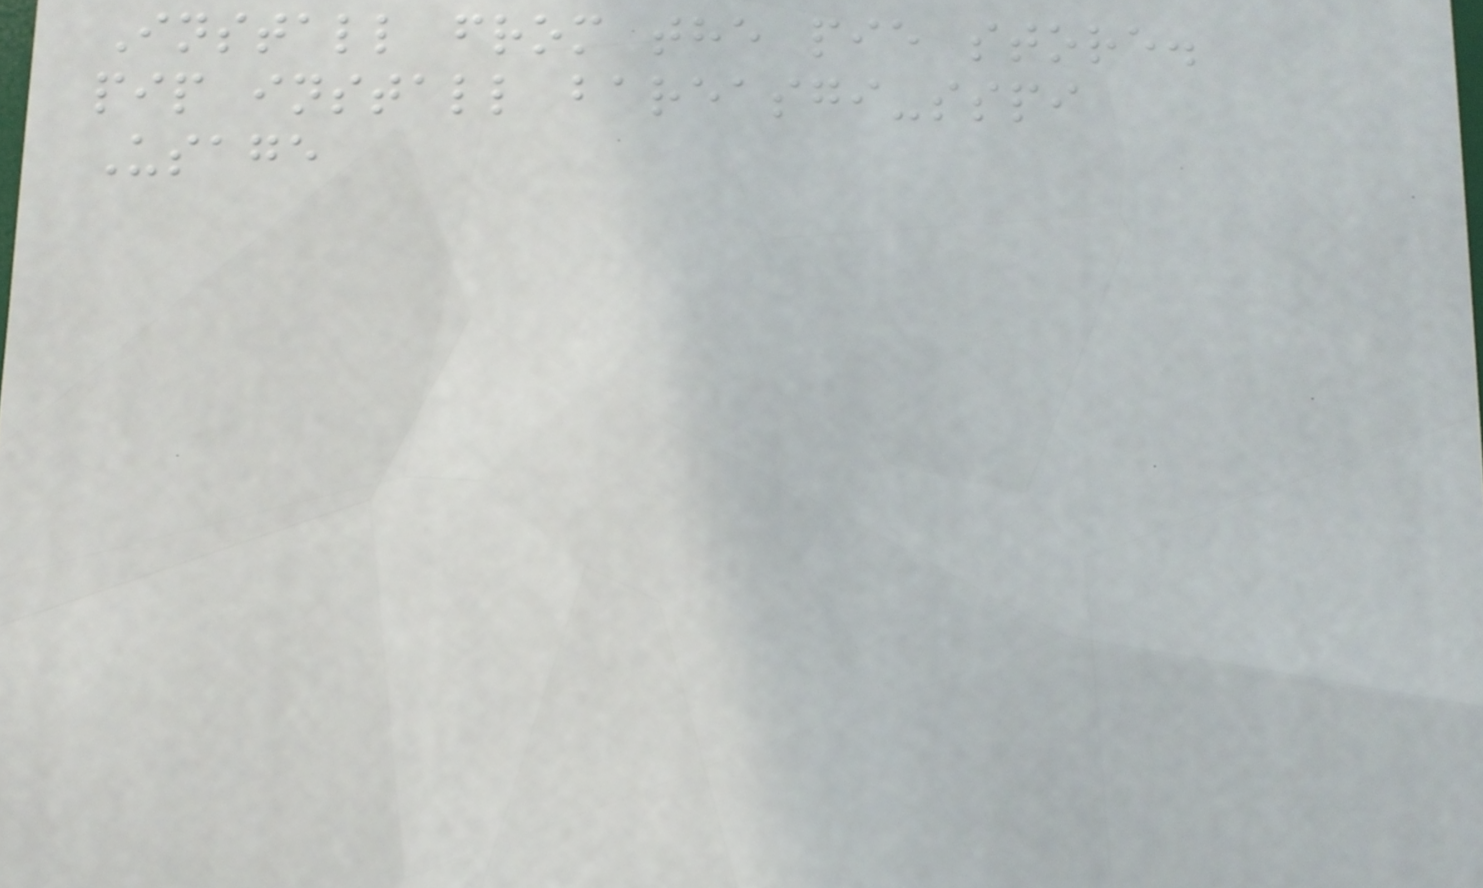Install from the pie store.
pip install bareasgi-sspi
Usage
